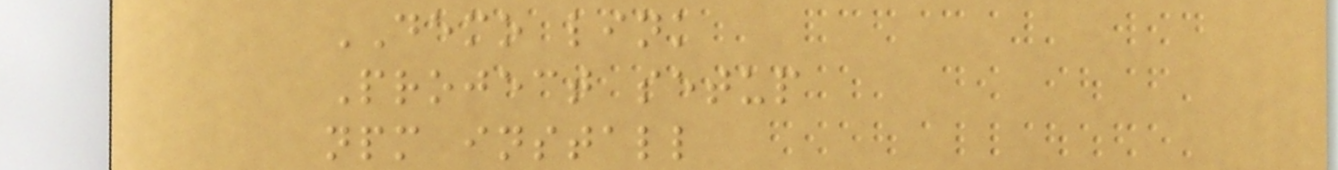DEMO link
Project setup
npm install
